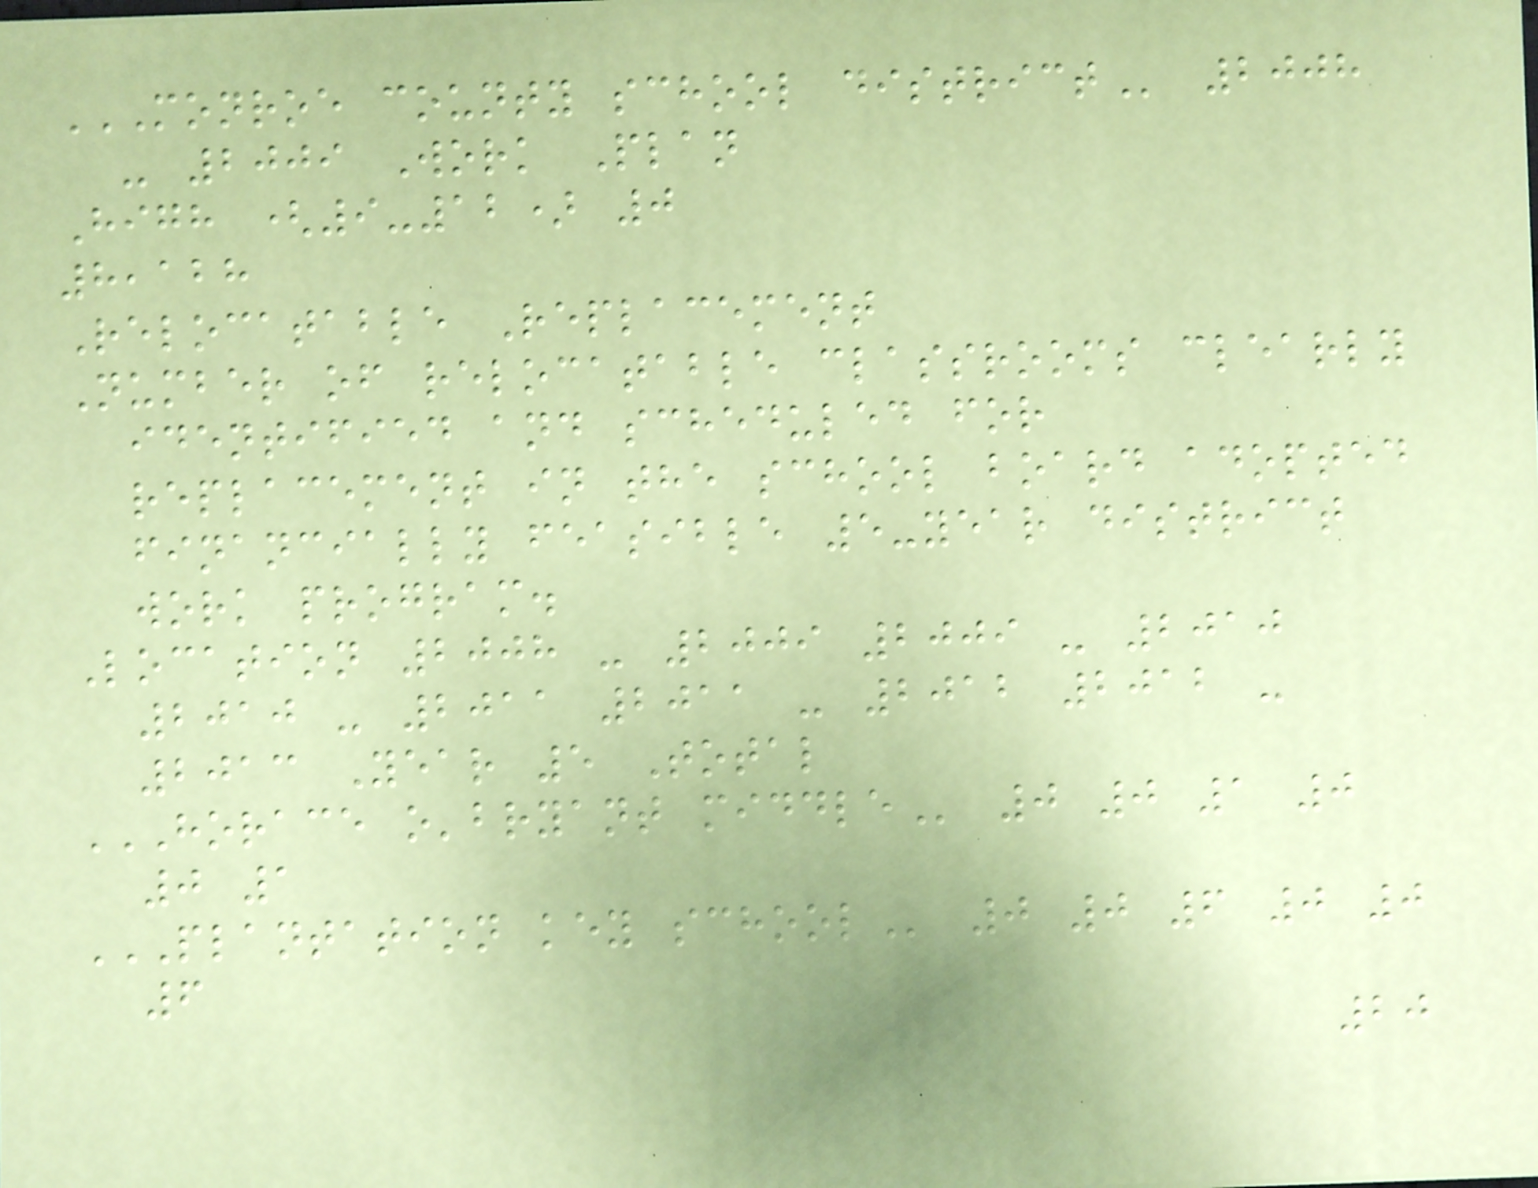MONROE COUNTY SCHOOL DISTRICT 2008
- 2009 Work Plan
High (9-12) 0
8,128
Relocatable Replacement
Number of relocatable classrooms clearly
identified and scheduled for
replacement in the school board adopted
financially feasible 5-year district
work program.
Location 2008 - 2009 2009 - 2010
2010 - 2011 2011 - 2012 2012 -
2013 Year 5 Total
HORACE O'BRYANT MIDDLE 0 0 1 0
0 1
PLANTATION KEY SCHOOL 0 0 6 0 0
6
20
